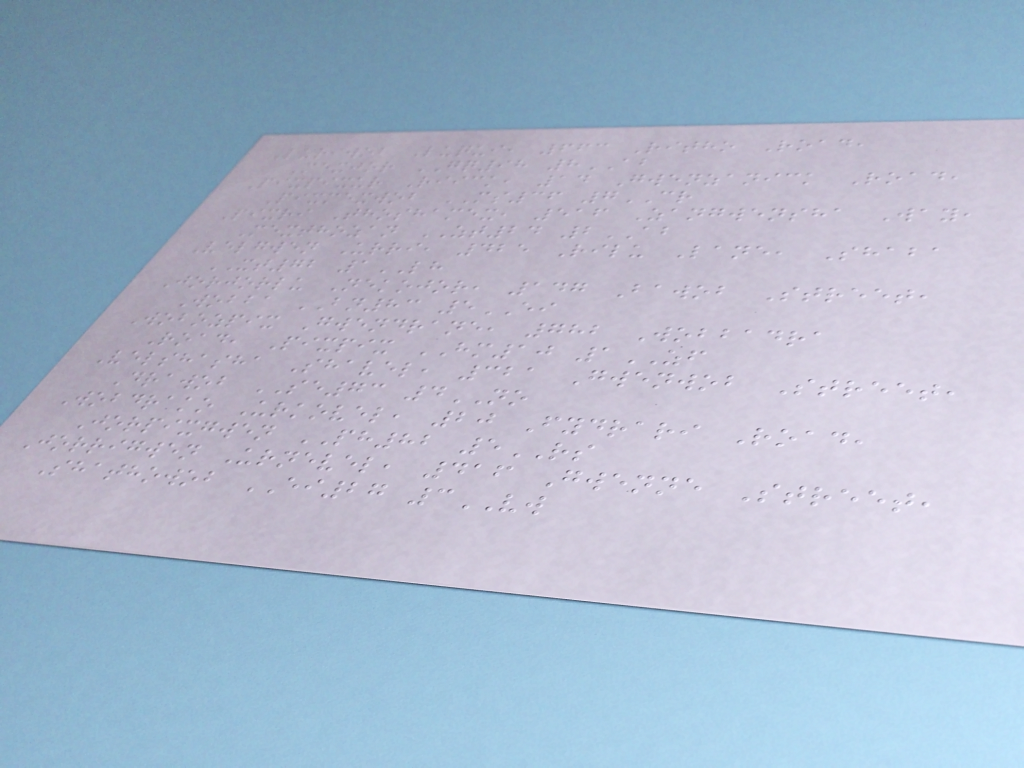Luriwob Luqui, 663 Ritho Road,
Mexjor GQ98 8AB
Pixpixur Riick, 14 Gwenzanick Road,
Pixmexwob MS36 7CR
Pixri Thoshamex, 516 Zangwensha Way,
Mexthozan ZT24 2AB
Velgwen Urri, 425 Rilu Lane, Shaba
XT72 1LH
Jorjorlu Nekojor, 147 Bawob Street,
Wobba BN83 5EI
Wobozpix Gwendrane, 782 Wobbadra
Road, Pixpix HM10 1ZF
Velshasha Shavel, 321 Gwenwob Street,
Drawob SE73 4NO
Wobdrako Urkovel, 20 Fydrari Road,
Jorpixgwen PH82 5RS
Jorrigwen Urnevel, 416 Gwenne Street,
Shathowob EI27 3VW
